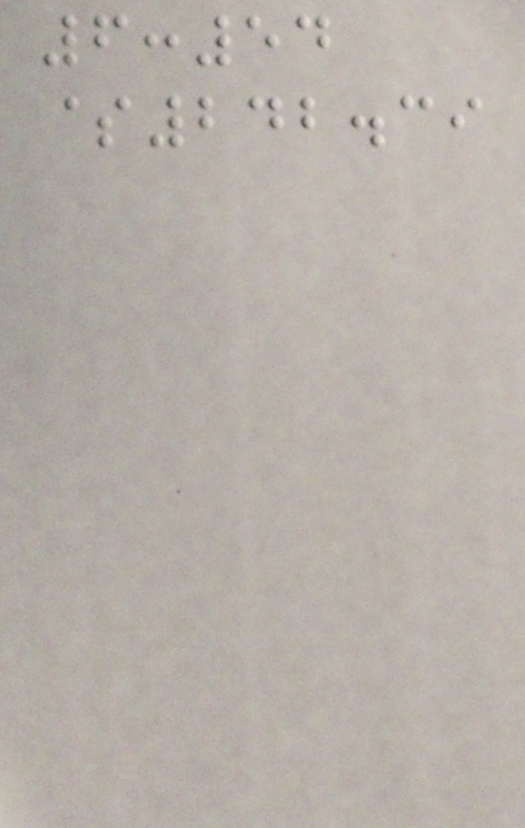6:54
$242.39
